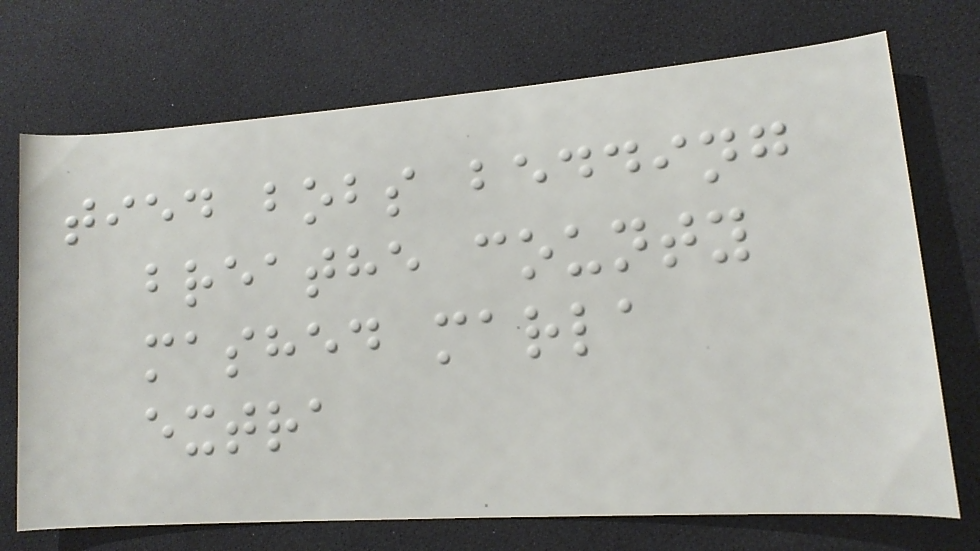tied bobs bedding
breathe county
mashed marla
extra
